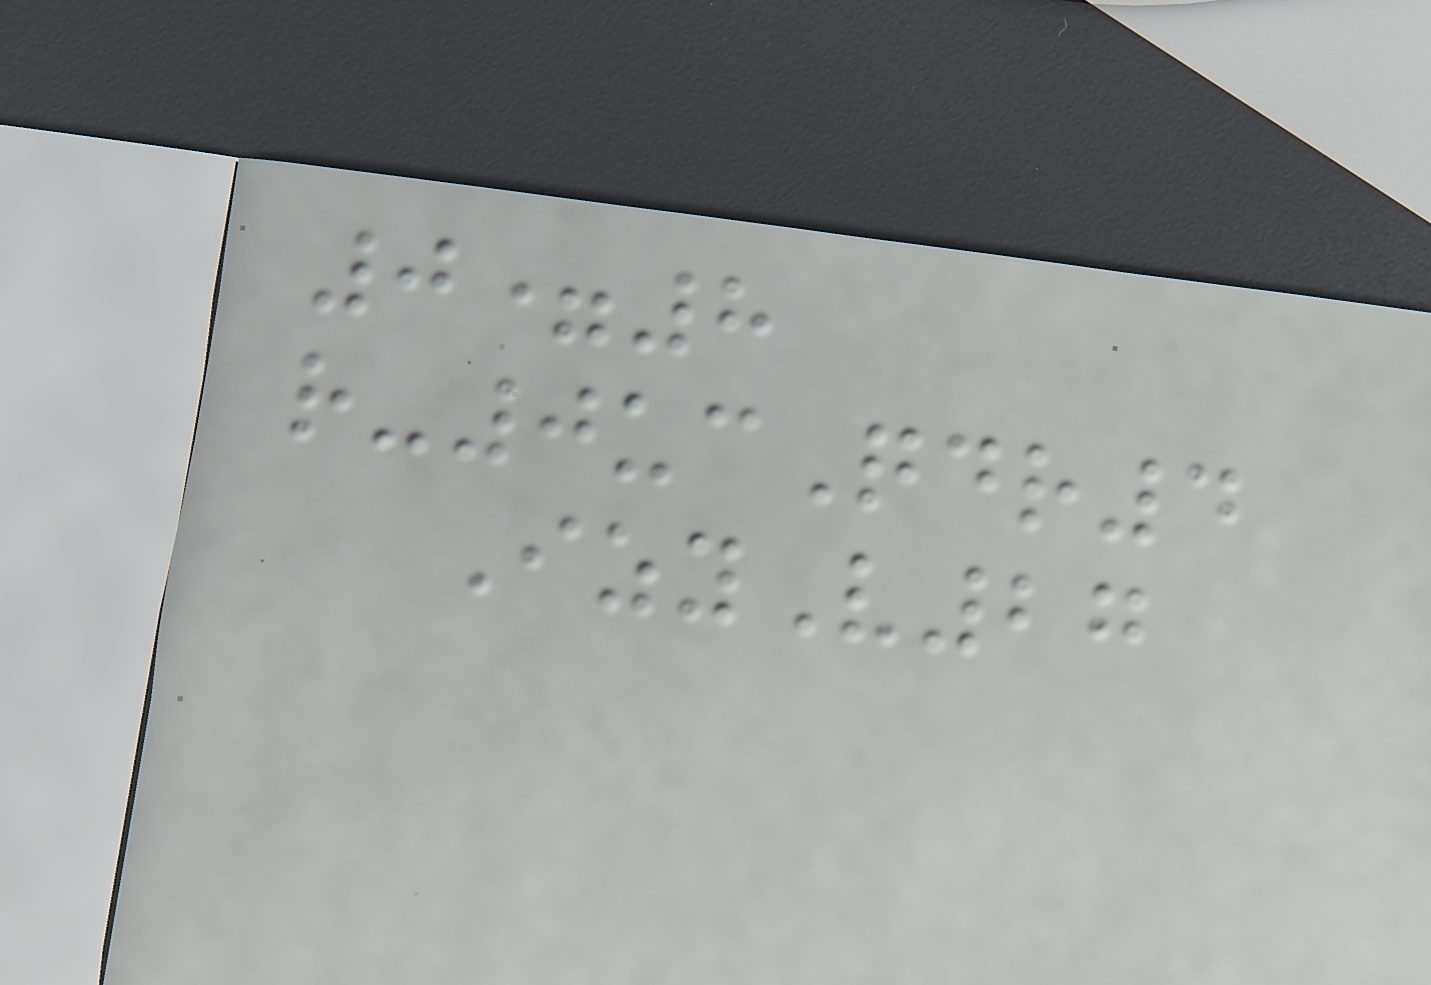0=8
r-0ucQdr4
IzyV27
